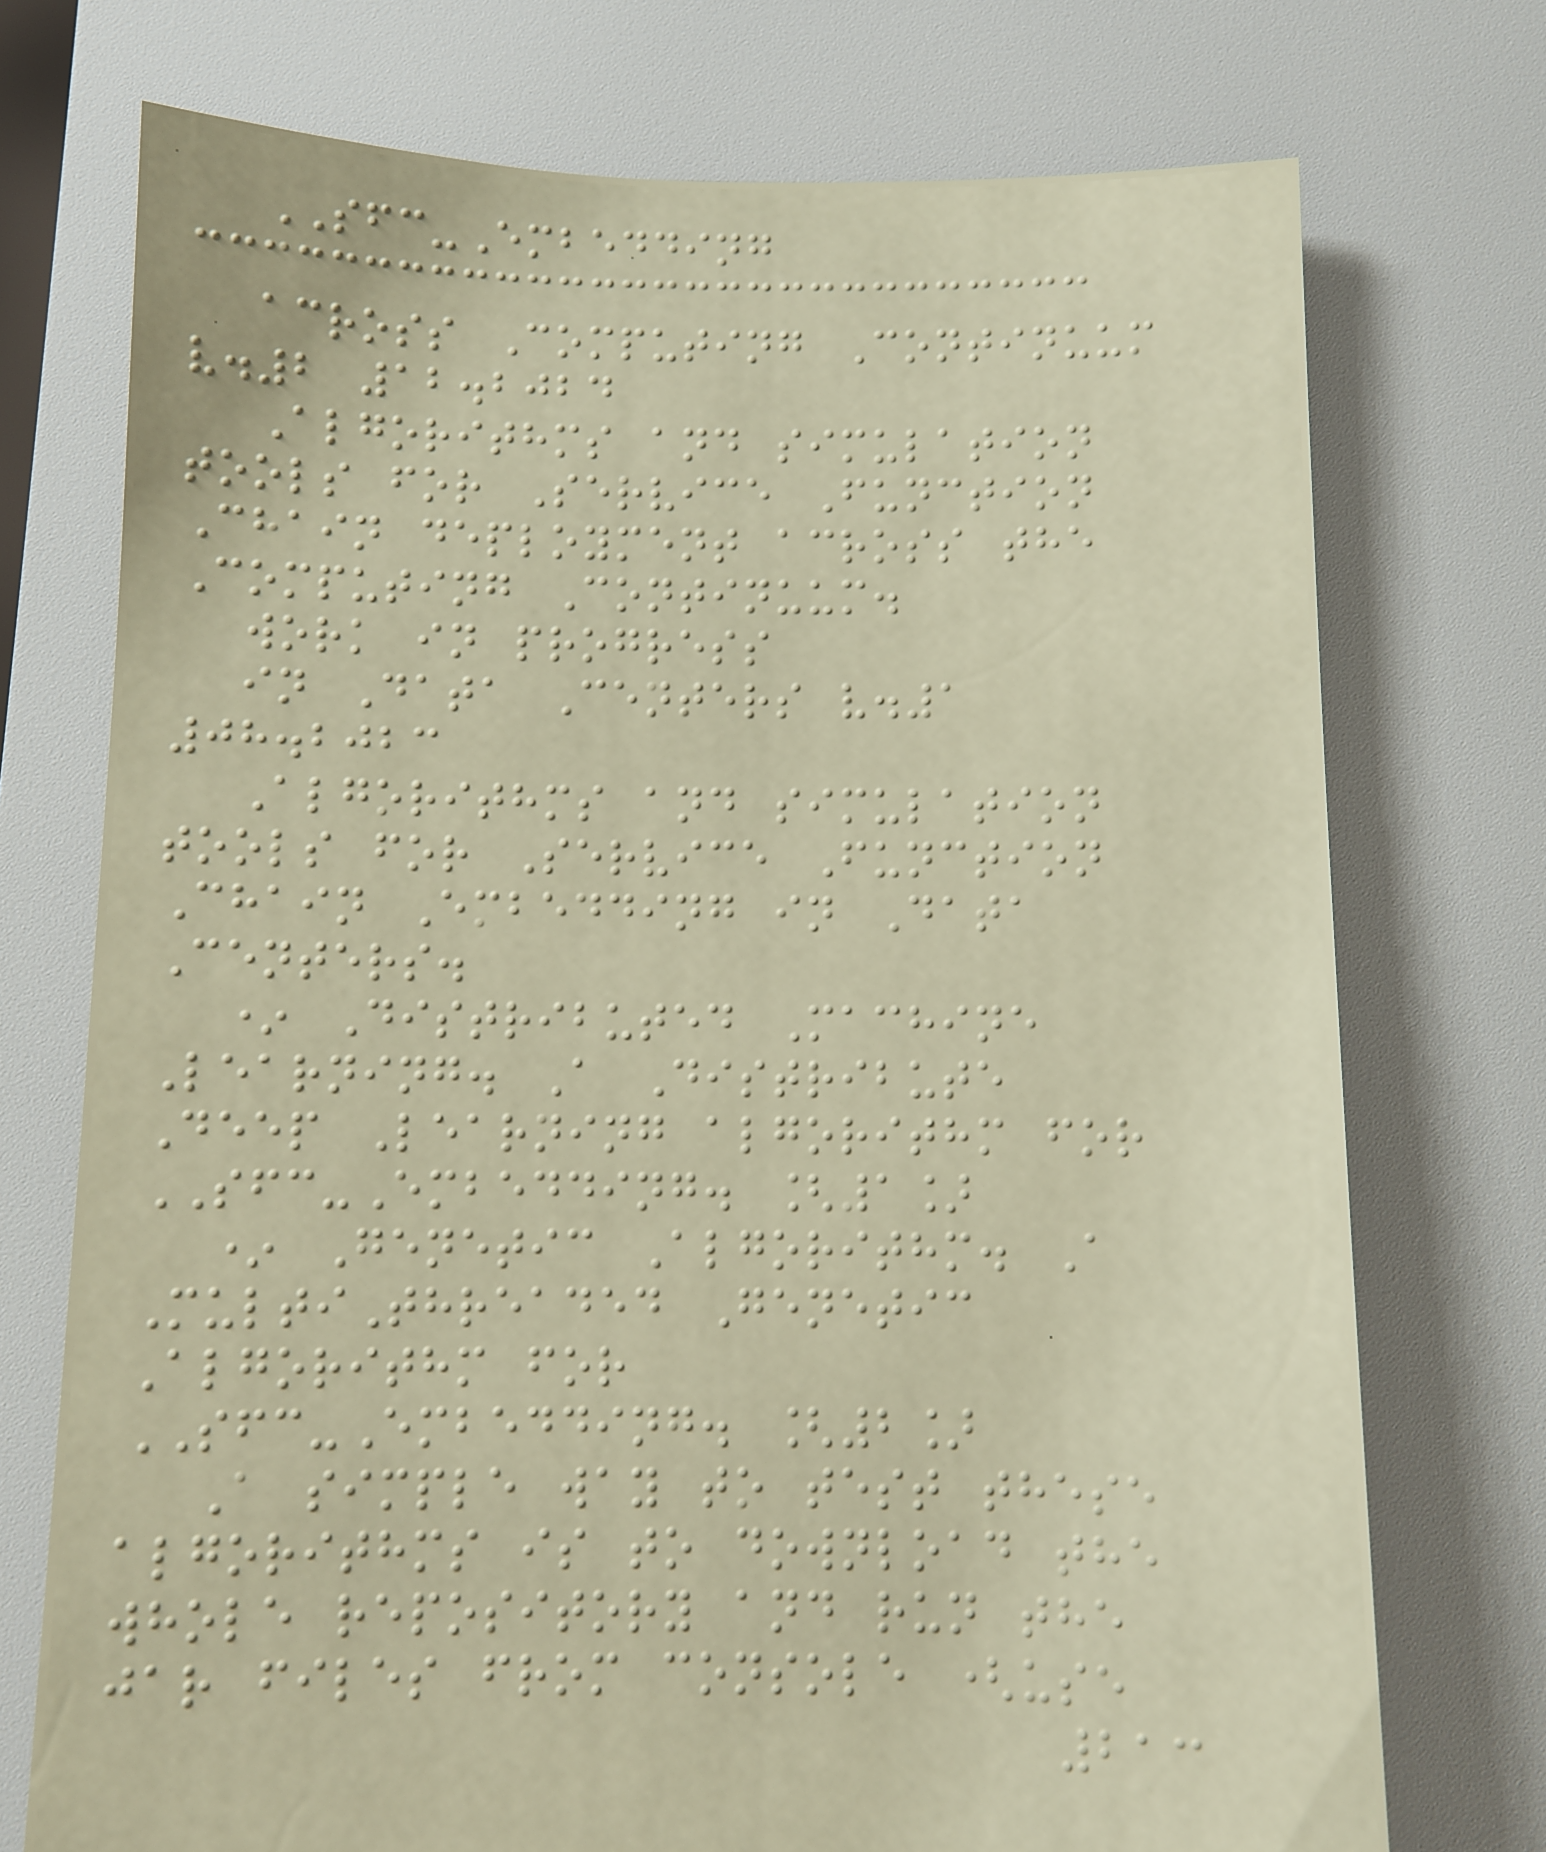SFC-Embedding
across Computing Continuum
v.2 12.2024
Algorithms and simulation
tools for Service Function
Chain deployment across the
Computing Continuum.
work in progress
in Data Centers v.1
08.2023
Algorithms and simulation
tools for Service Function
Chain Embedding in Data
Centers.
* Distributed Machine
Learning. A Distribute
Deep Learning algorithm for
SFC-Embedding. [1]
* Genetic Algorithm. A
MultiThreaded Genetic
Algorithm for
SFC-Embedding. [2]
A simple way to test these
algorithms is to download the
whole repository and run the
jar files from console (use
213
